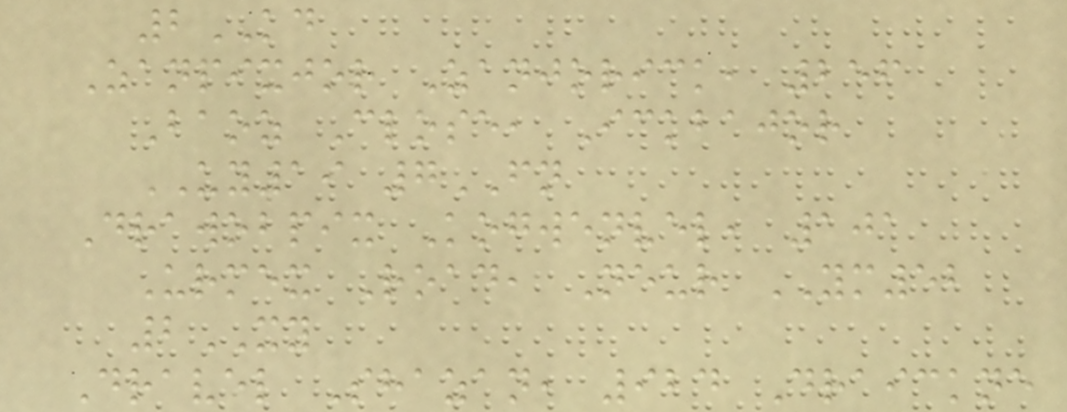2KD
Zanpixjor Zanjorick, 256
Baoz Close, Ickbajor
UY19 7FN
Drawobpix Kogwenvel, 101
Urmex Road, Neur YM52
2XY
Dravel Shazan, 924 Draickne
